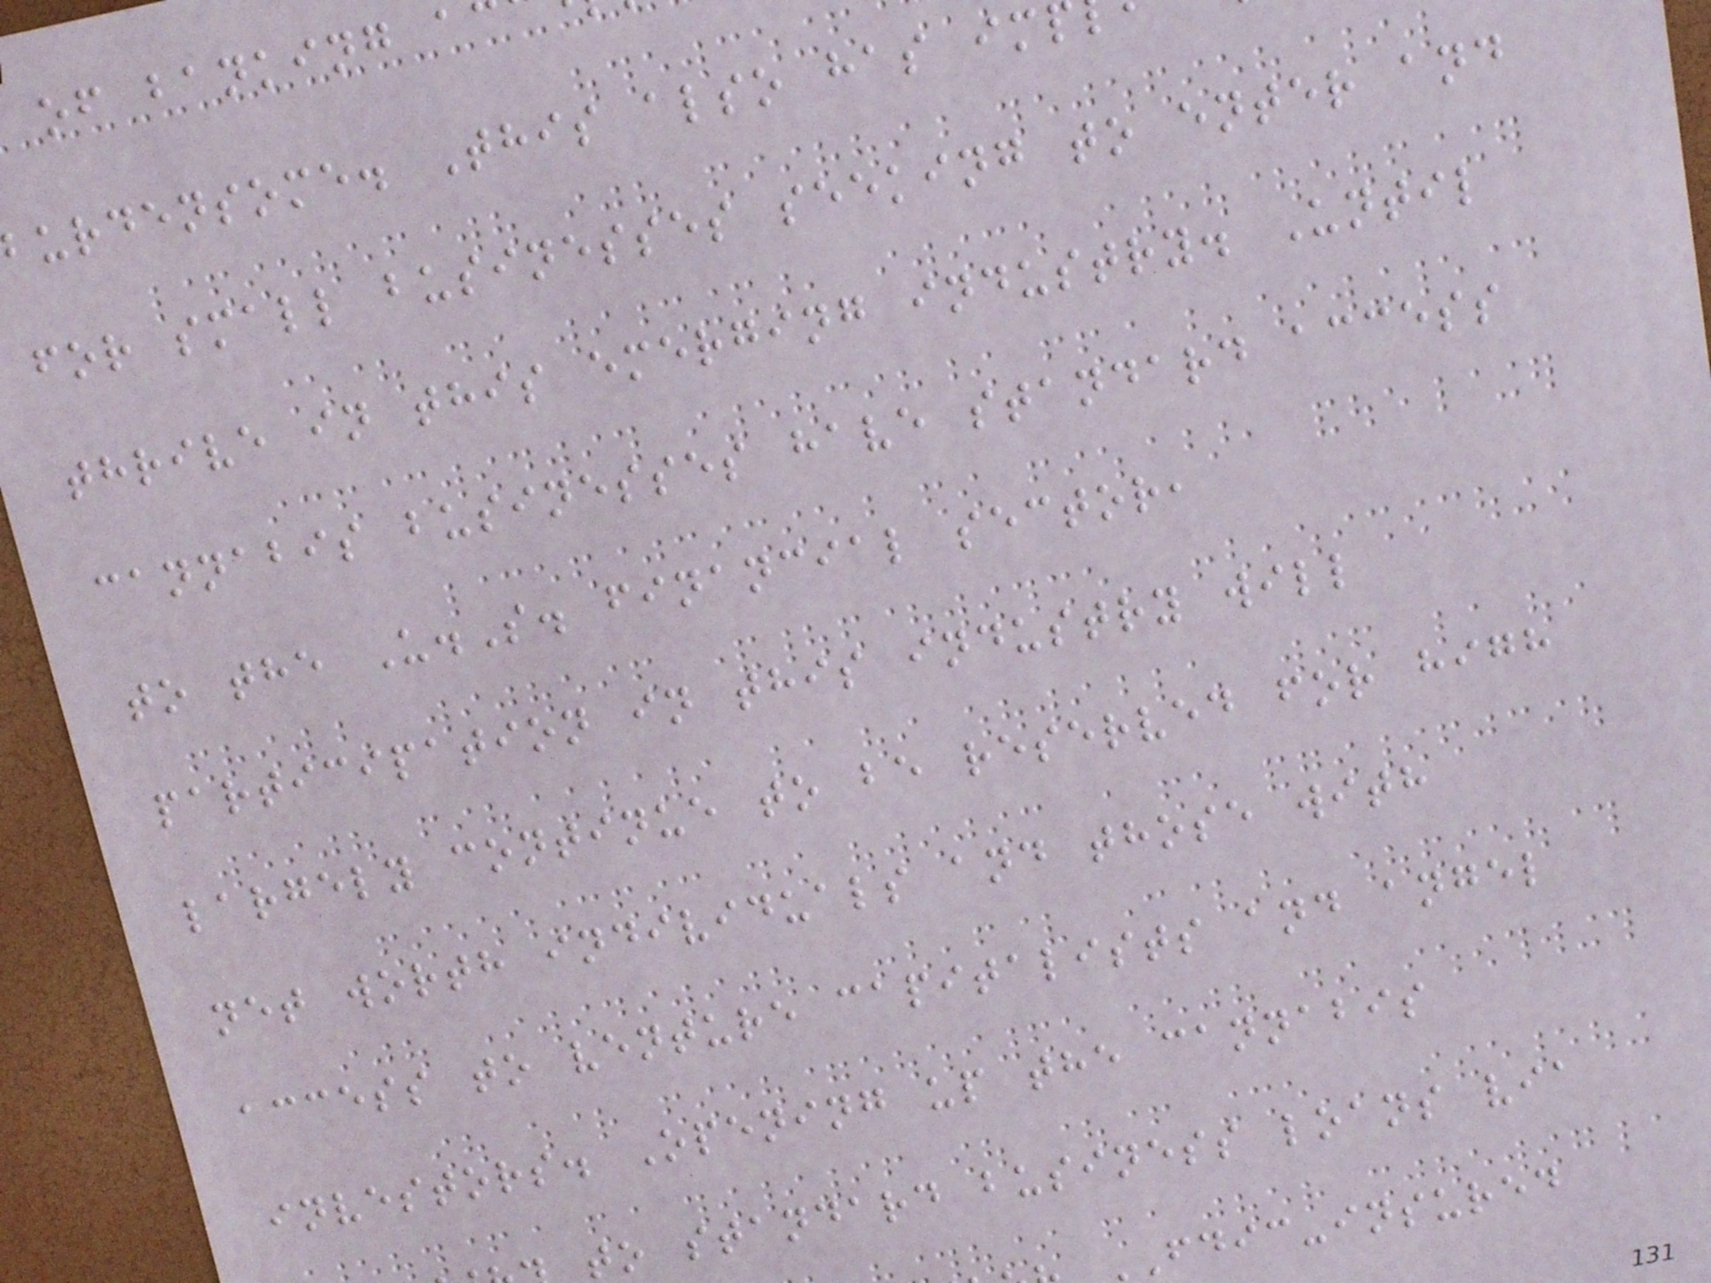of banking a
burdensome. This also has im
for small businesses seeking to enter and
thrive in this emerging industry. Until
cannabis businesses have standard access
to the U.S. financial sector,
participation in this industry will
largely continue to be reserved for high
net worth individuals and those with
access to venture capitalists and angel
investors. Opening up the cannabis
to standard business loans via
fdic-insured
